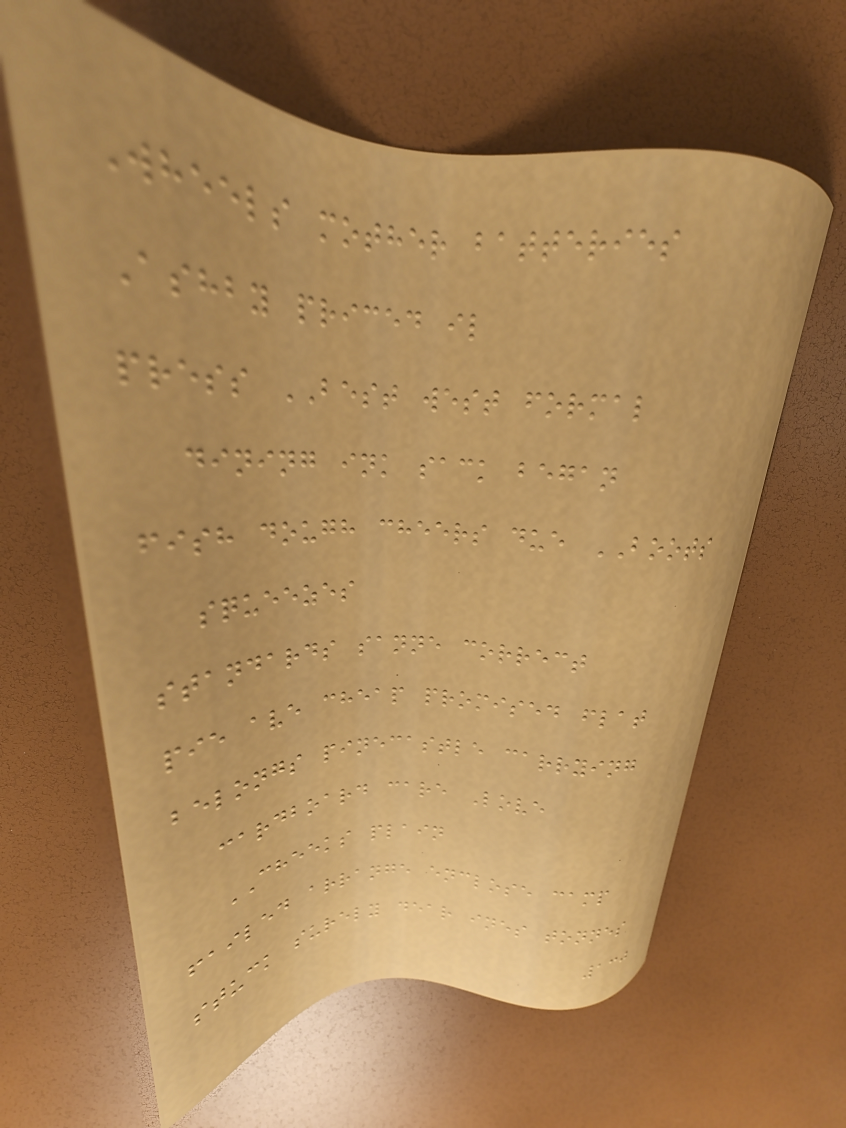Wheels mother batteries
Ashby priced il
press BEST west formal
dining ink sack began
fish dough cheers due BOOTS
squeezes
standards sanne correct
pie ave cheap promised flat
belongs pinecastle carrying
cardboard care Love
CHEEKS plain
failed arrange enclose camp
stuck surely dear ines tonnes
130
